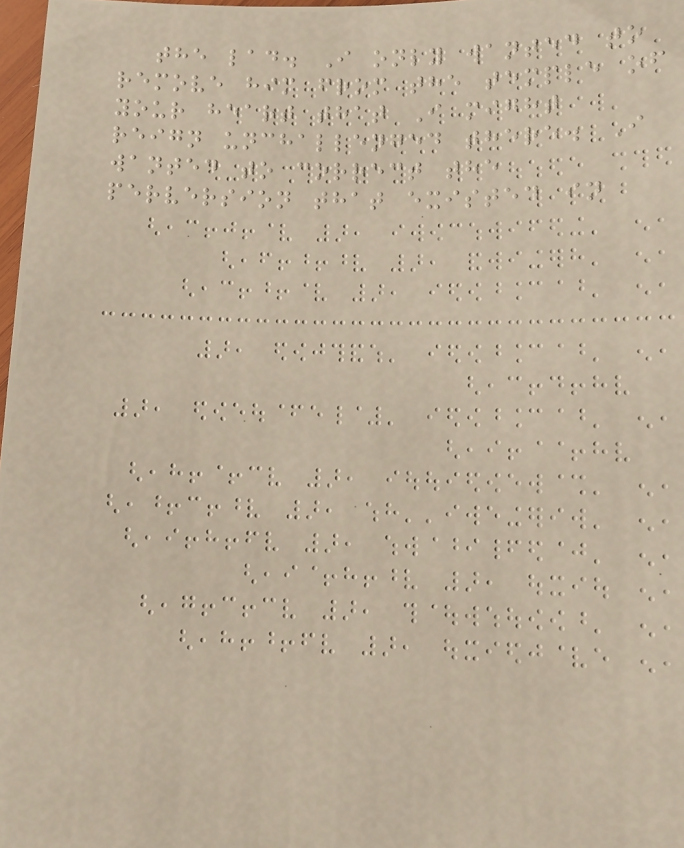the lad. I only wanted to
remove him from the temple of
your heart that I might
reign unchallenged there. I
wanted to correct the
perversion that existed in
